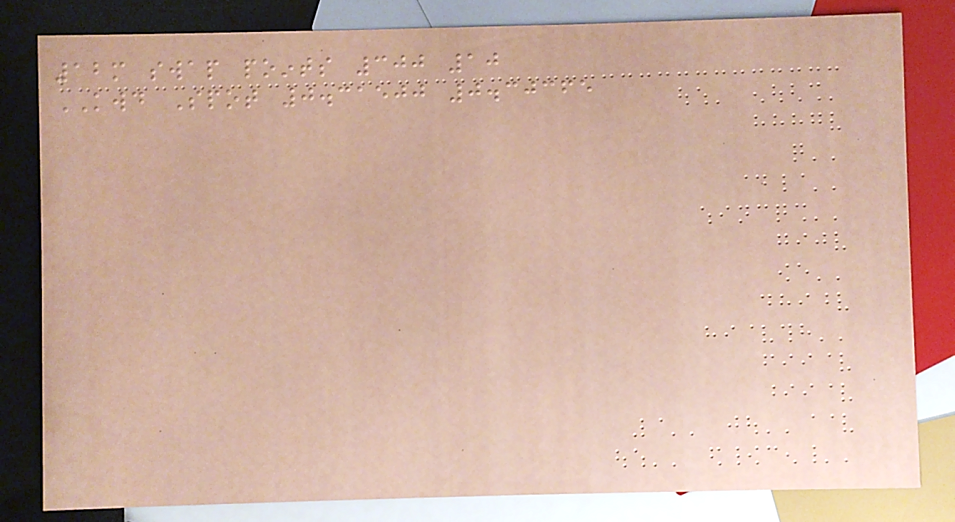12m swap points 300 10
KWD Spot 0.31500 0.30365
